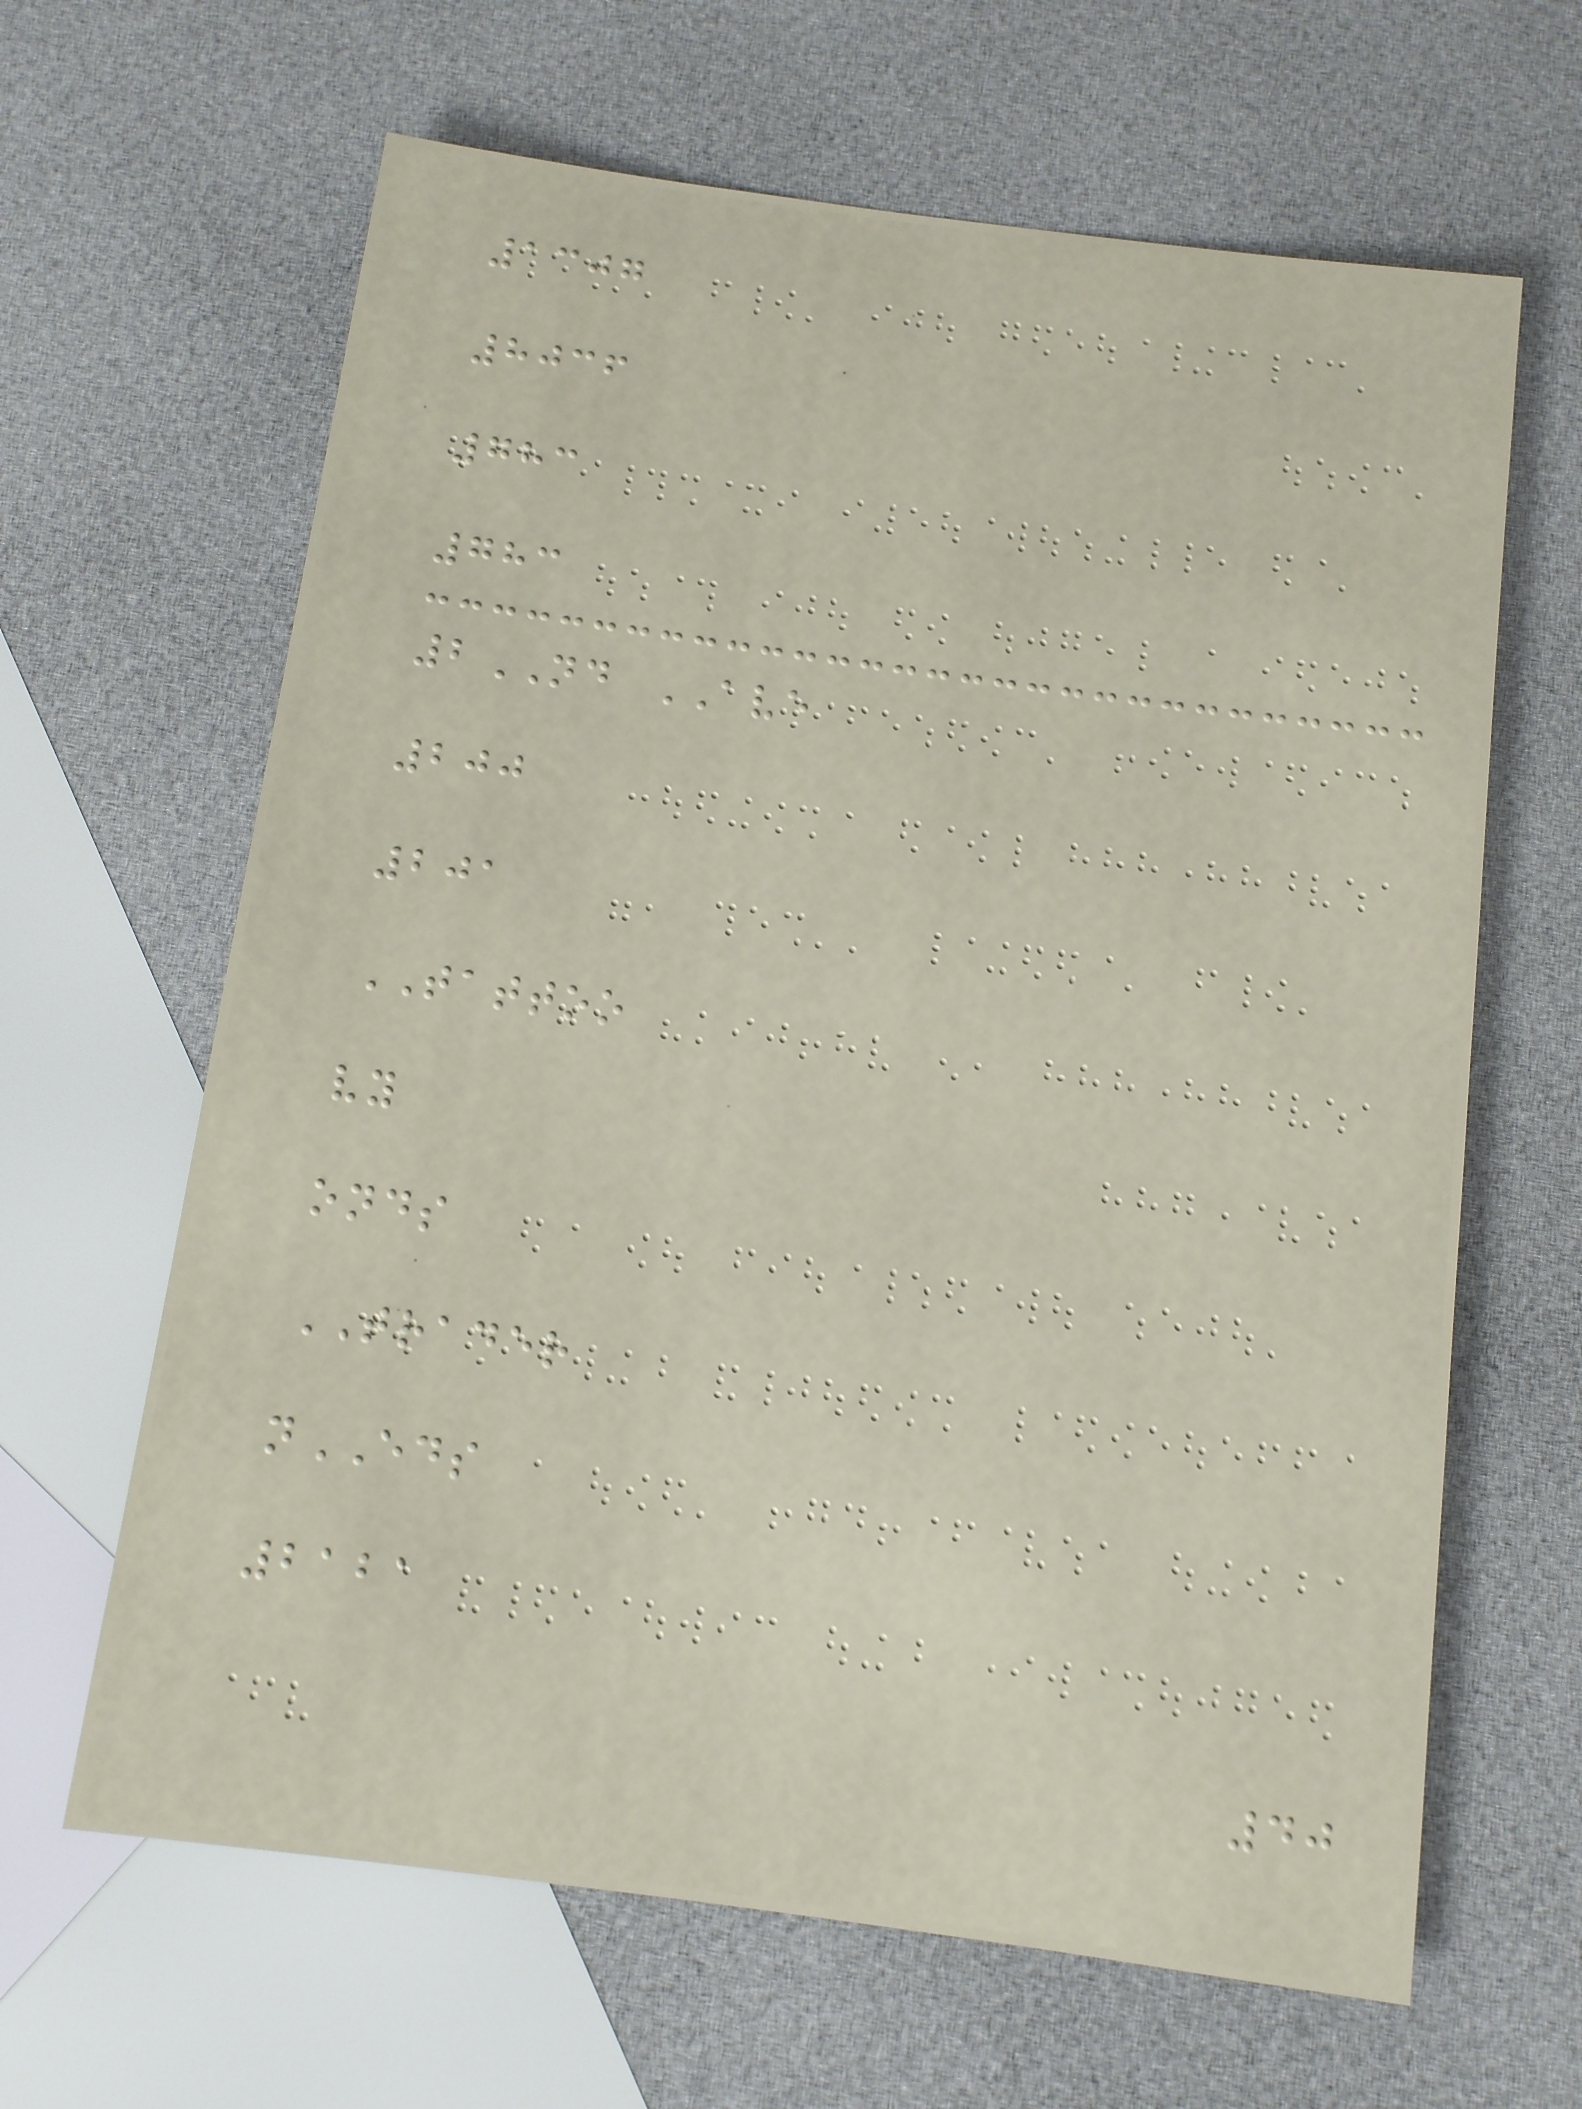1307
8036
783
783
2ND AVE
200
201
TATTOO
vy
onds
TRADER
nEDS
2121
40
